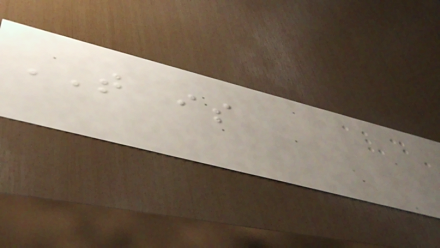THAT is
